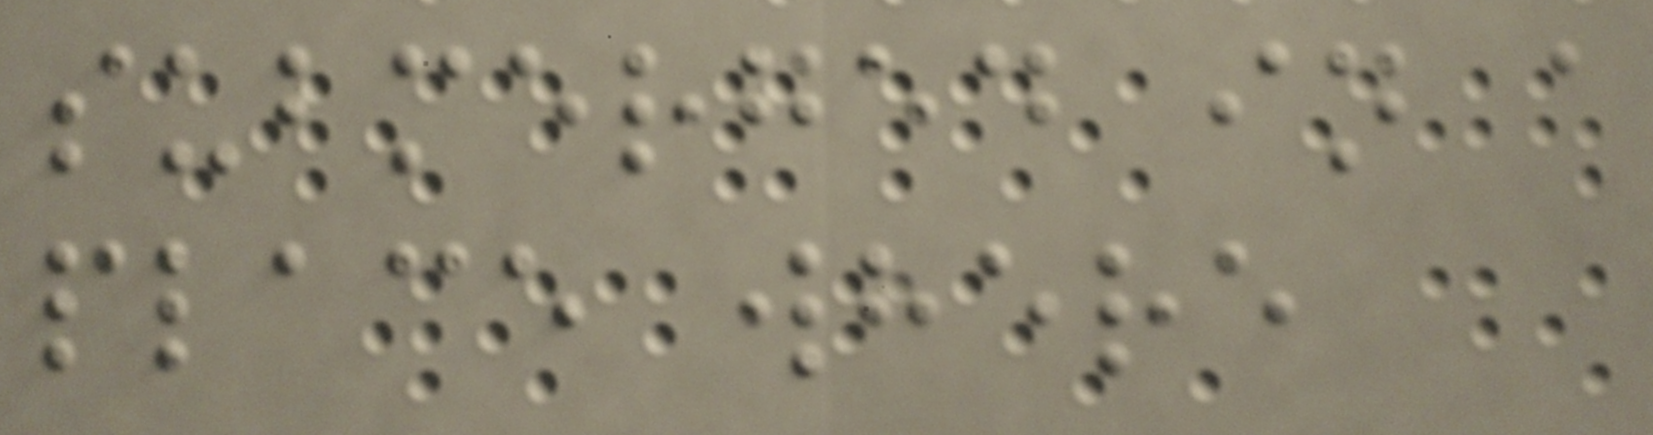submerged in a
place where
